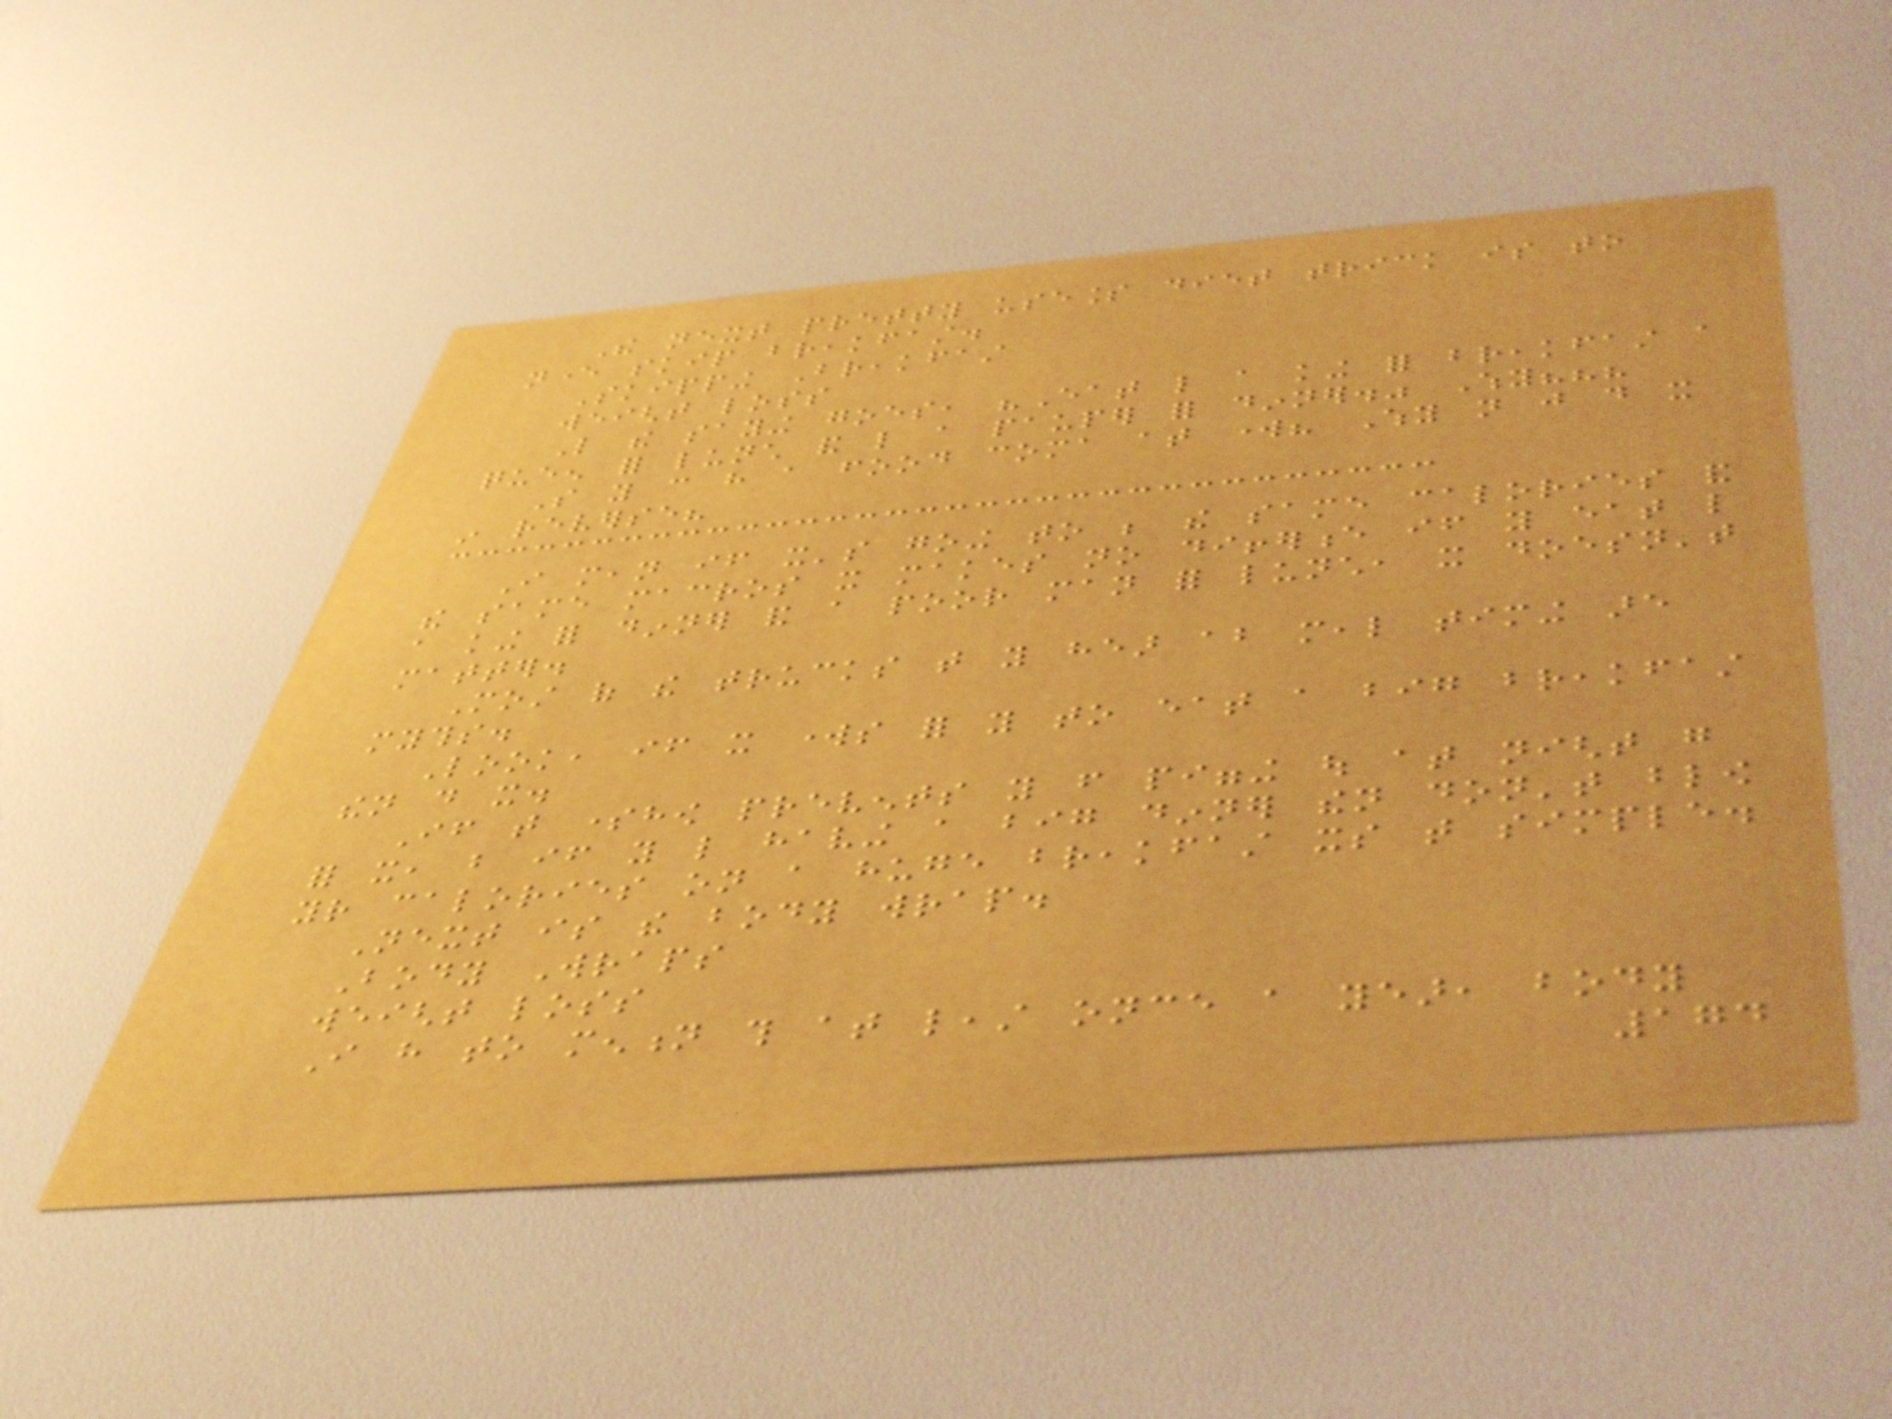The next pretty useless diet trick is to
never skip breakfast.
Skipping Breakfast
weight loss
Like the saying goes, "Eat like a king for breakfast a
queen for lunch and like a pauper for dinner." Why???
So you can have a food coma at work? Why not just do it
in reverse?
I mean if it's going to be the same calories and
the same macros it makes no difference if you eat like
a king for dinner and a poor man for lunch, it doesn't
matter.
Most of the trucks that you hear about meal timing are
myths.
Look, if it works for you to eat a big breakfast
then do it.
If that somehow prevents you from pigging out at night go
for it, but if you like having a big dinner then don't blow
your calories on a huge breakfast its that simple.
Next is the body wrap.
Body Wraps
weight loss
I have to mention this at least once a year, body
174
